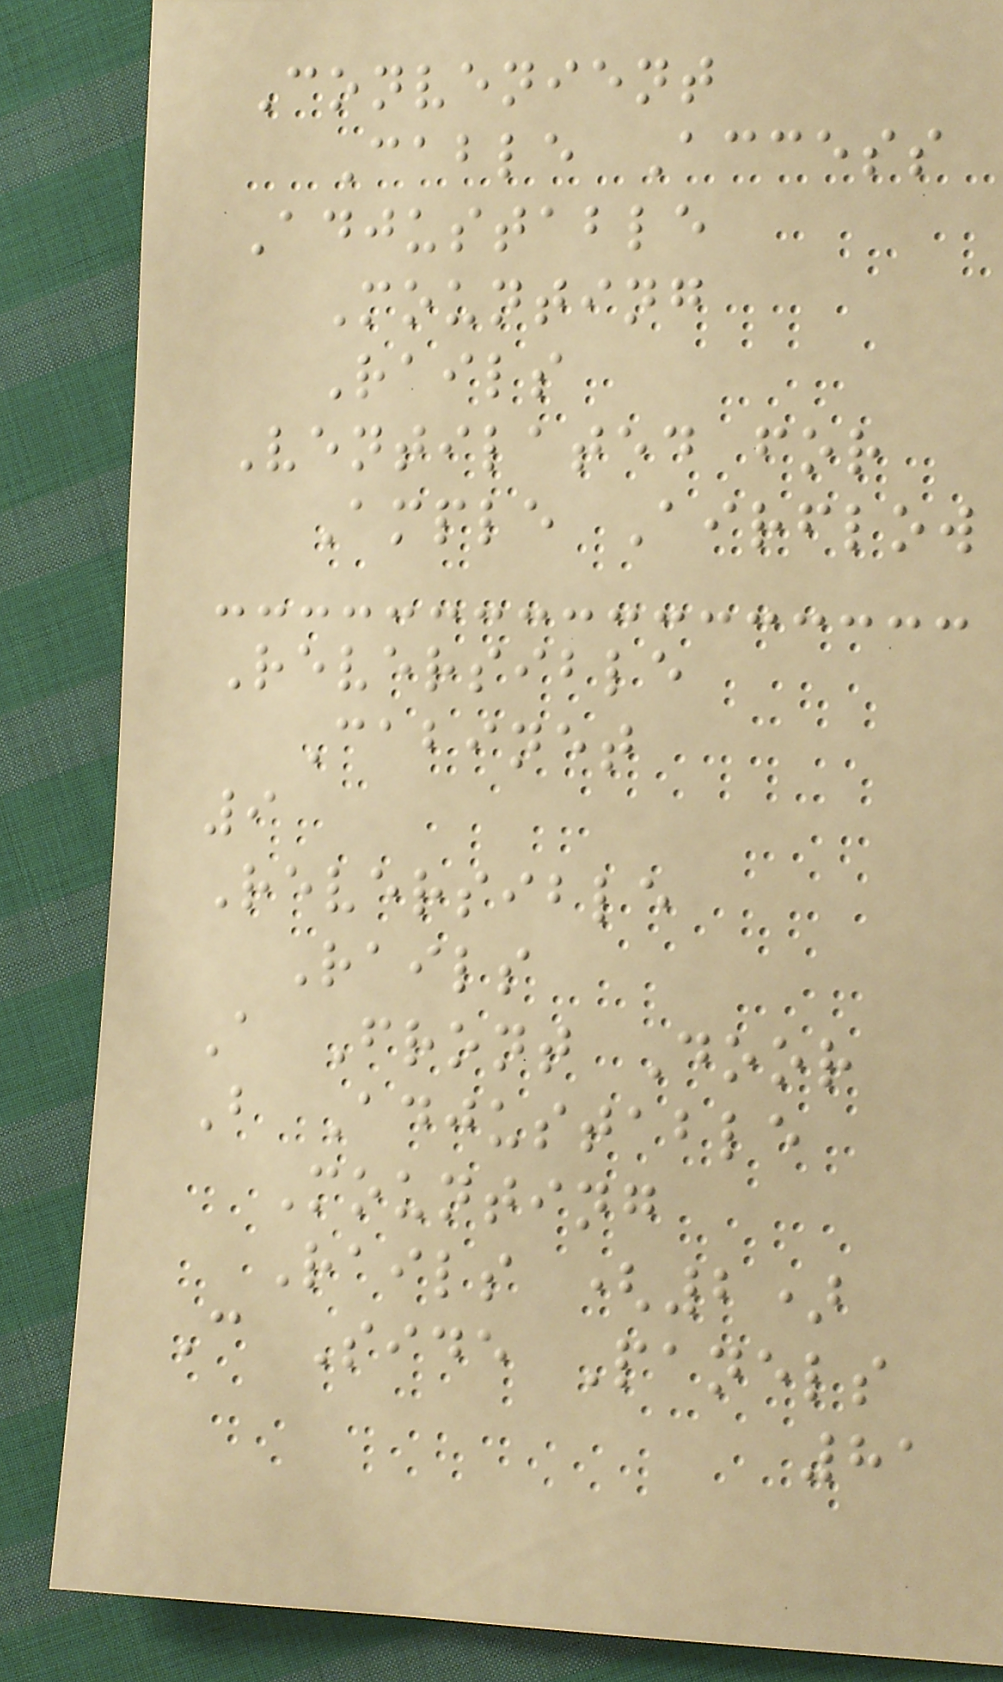Convenient
Cable Access
Adjustable
Mounting
Rails
Ventilated for
Ample Airflow
Reversible
Cabinet
9
Reversible
Rails
A Front Door
B Adjustable
Mounting
Rails (2)
C Side Panels
81
